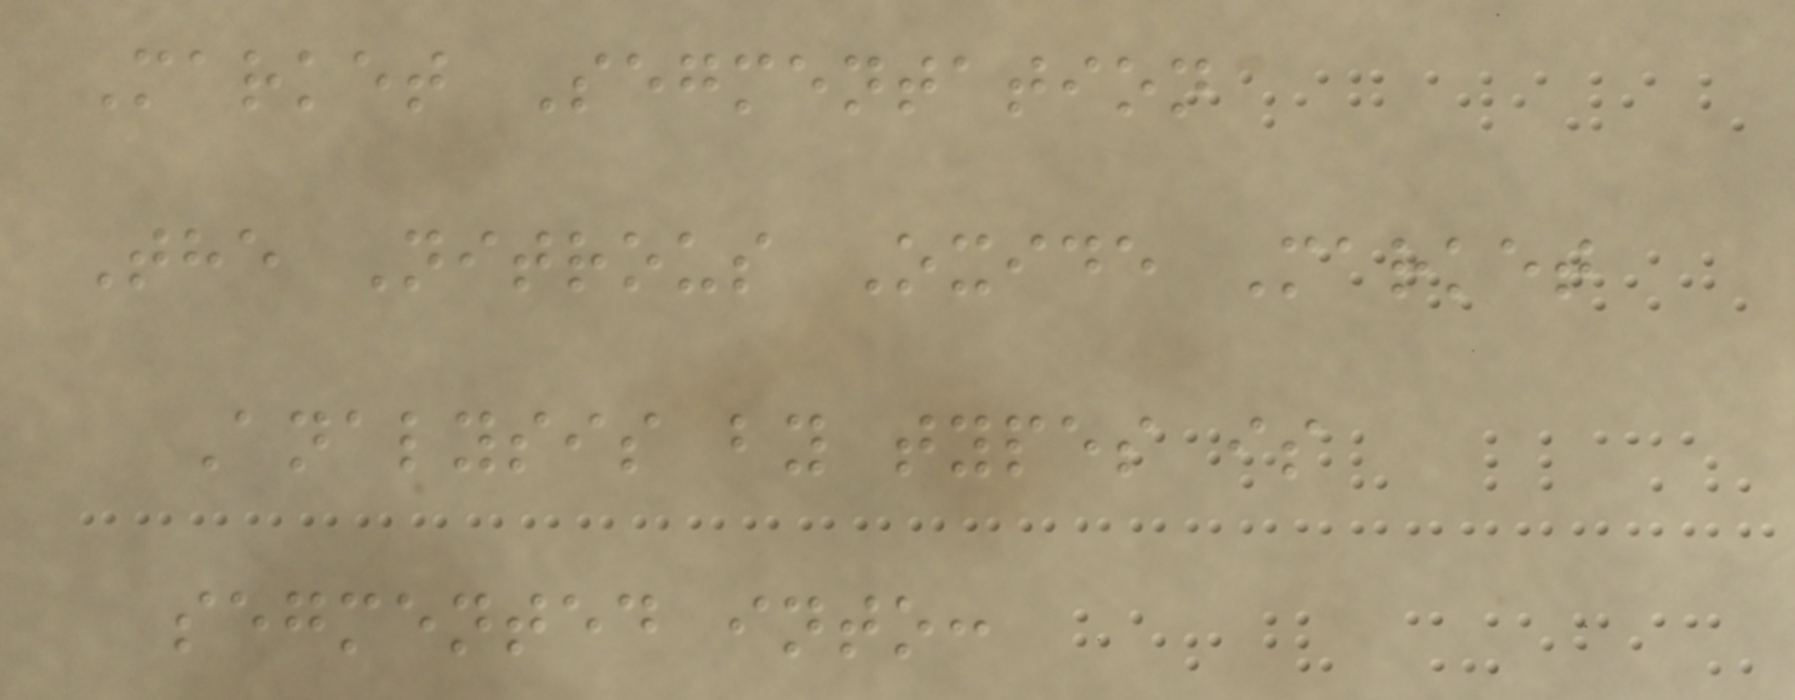Market Segmentation
The Nitrous Oxide Market
Analysis by types is
segmented into:
